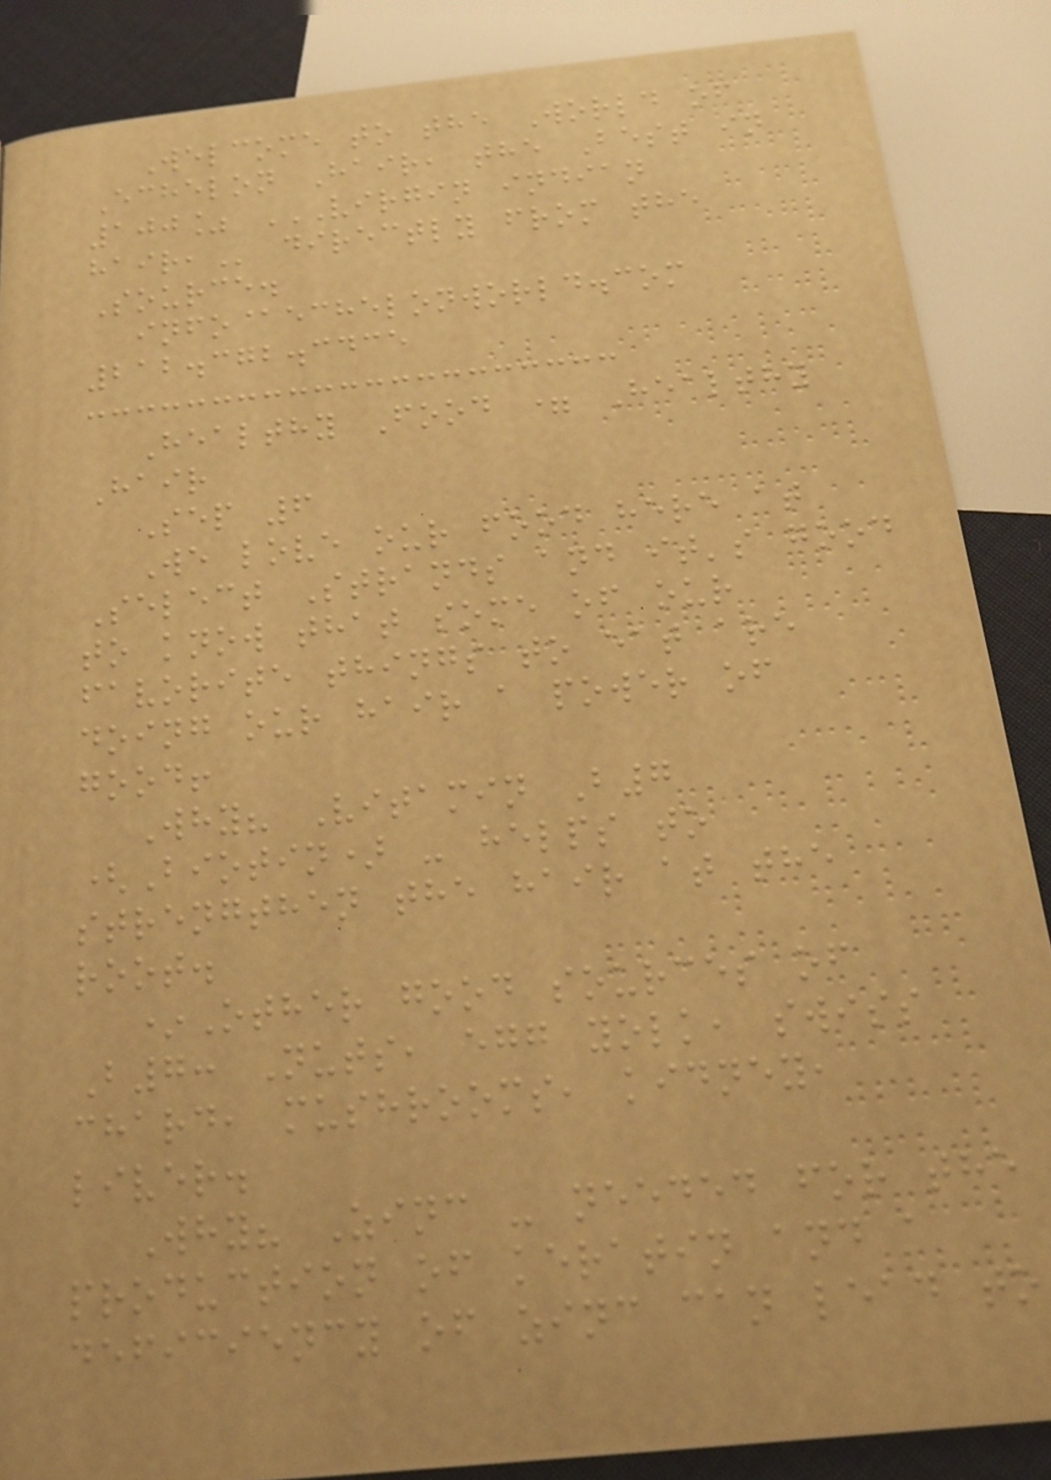Welcome to the World of
Echelon Hair, the Best in
100% VIRGIN INDIAN
HAIR, directly from the
Source.
info@echelonworld.com
212.372.3435
Healthy Food = Healthy
Hair
Sep 6
We love our food here at
Select Strands and it's good
to know that some of our
favorite things to eat are
doing our hair a power of
good!
Why? Vitamin B7
(Biotin) - helps to
strengthen the hair at the
root.
*Other good sources of
B7: Nuts, egg yolk, swiss
chard, mushrooms, kidney,
liver.
Why? Zinc - needed for the
production of keratin and a
deficiency of zinc can lead to
